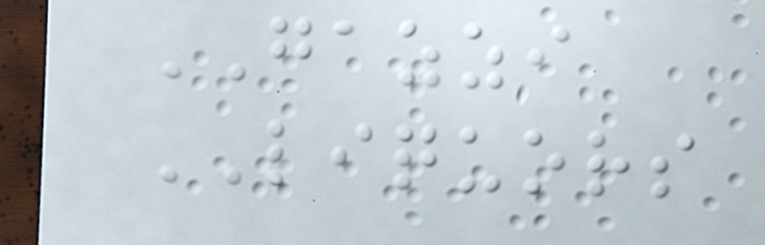GAZZI
LIQUORS
